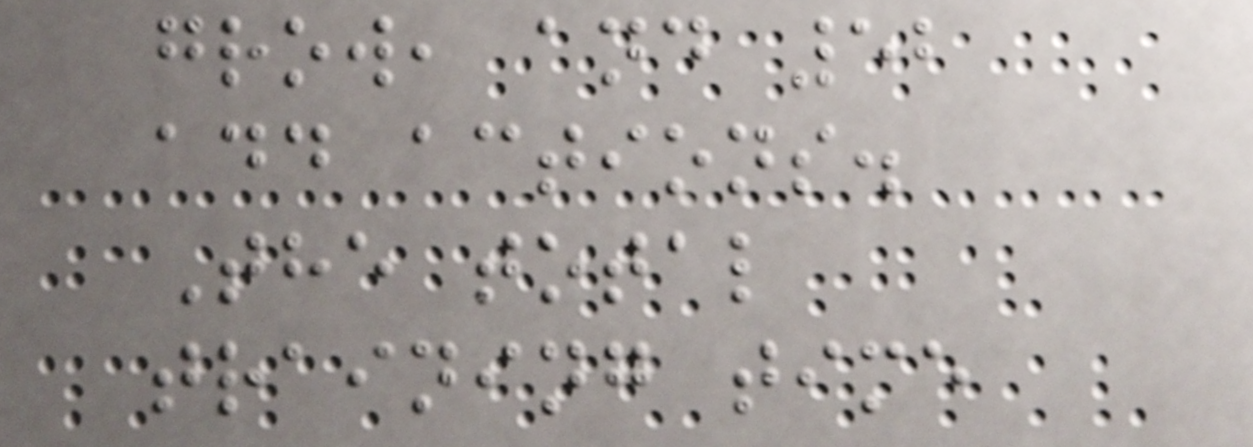grow, and 52
add actions.
The total
training time
